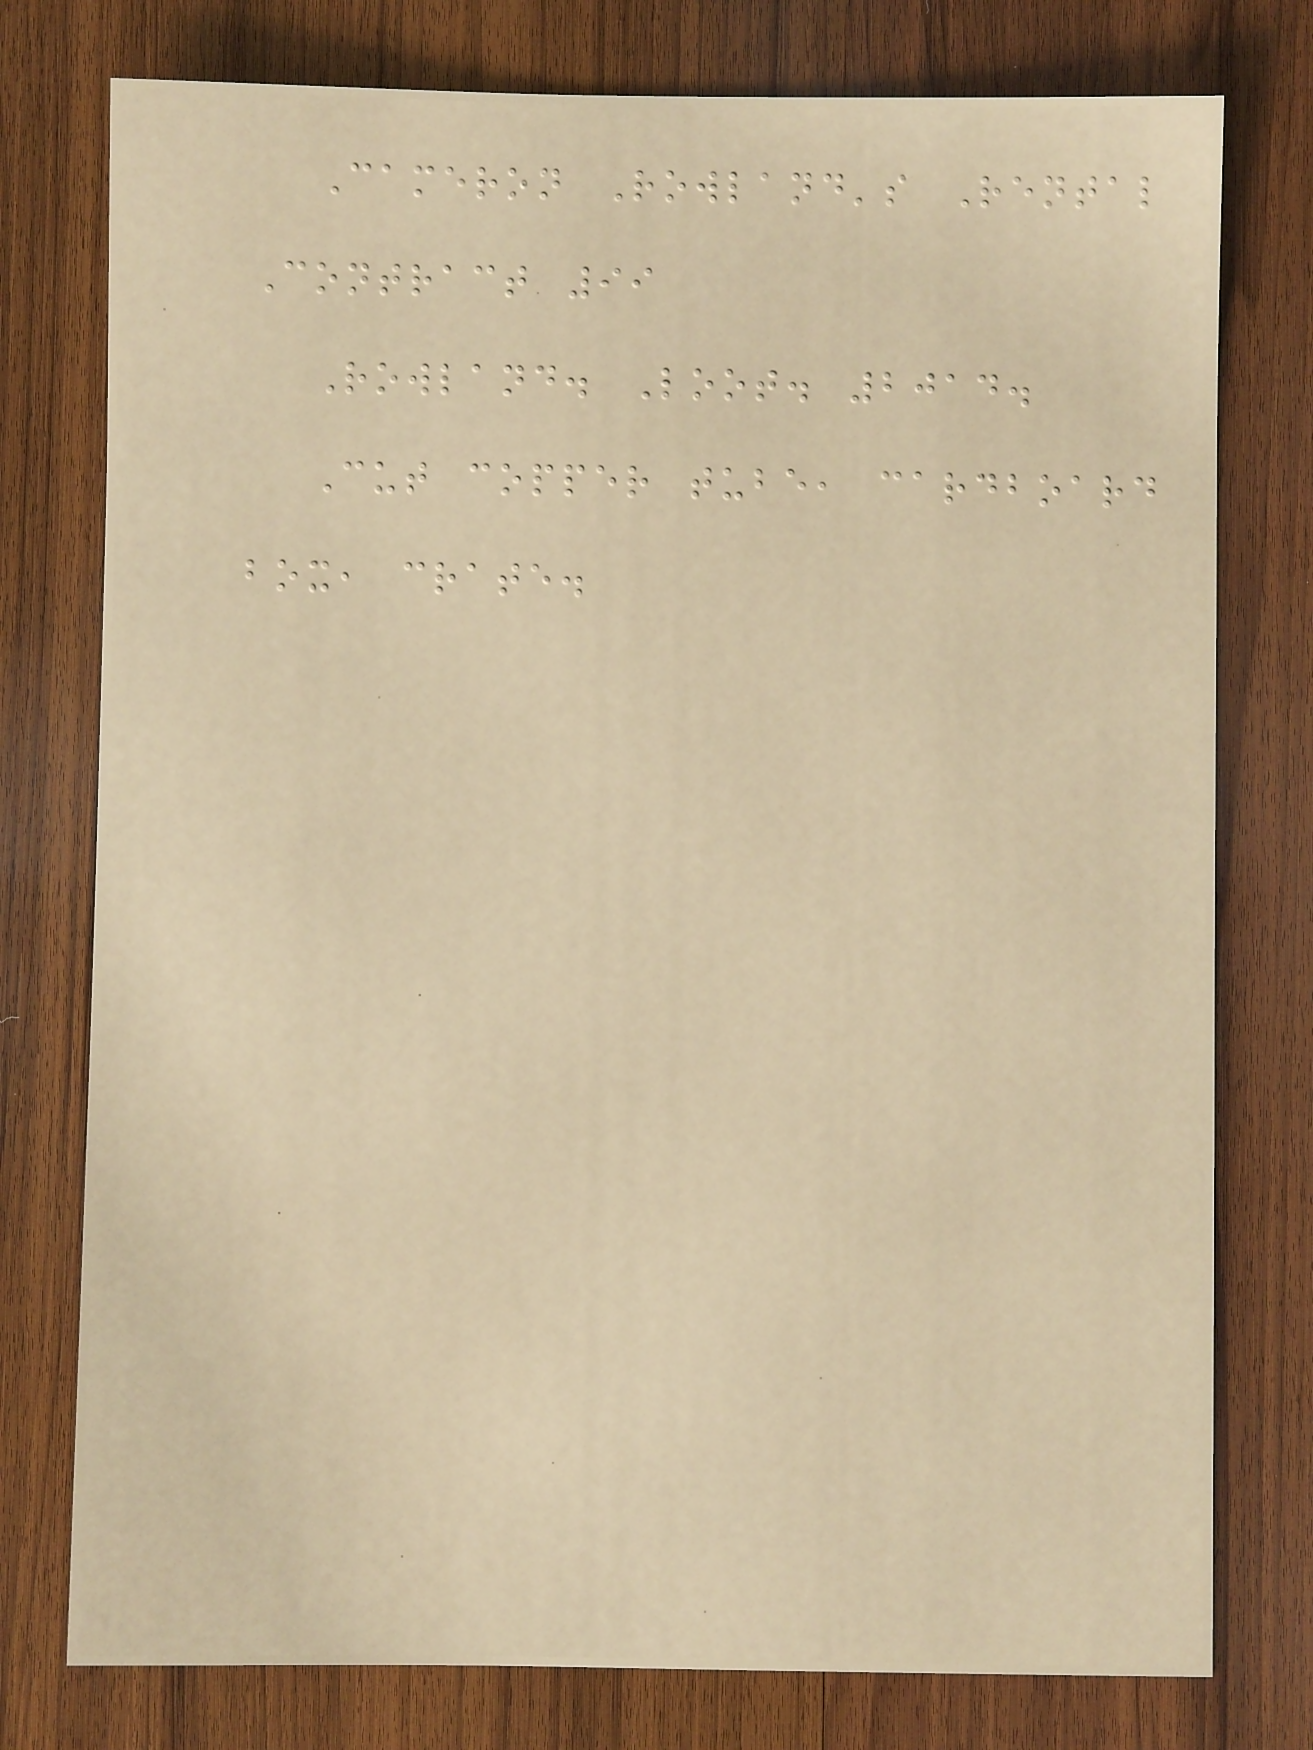Cameron Rowland's Rental
Contract 99
Rowland. Loot. 2014.
Cut copper tube, cardboard
box, crate.
